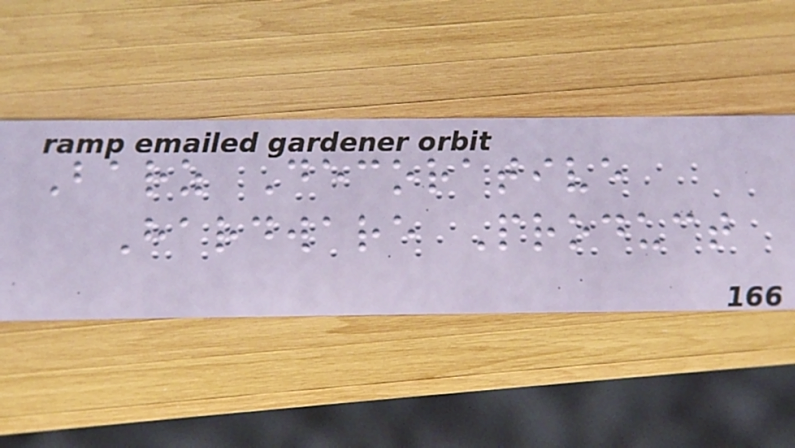Barz Decorative
Hardware Product
